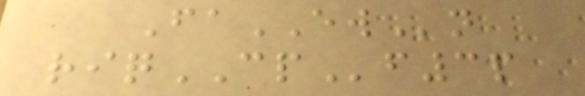FaEWn
riqCPf3p
